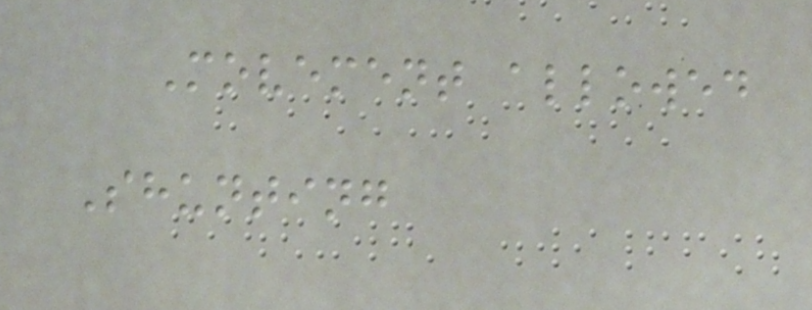Movement allowed
Shunting
